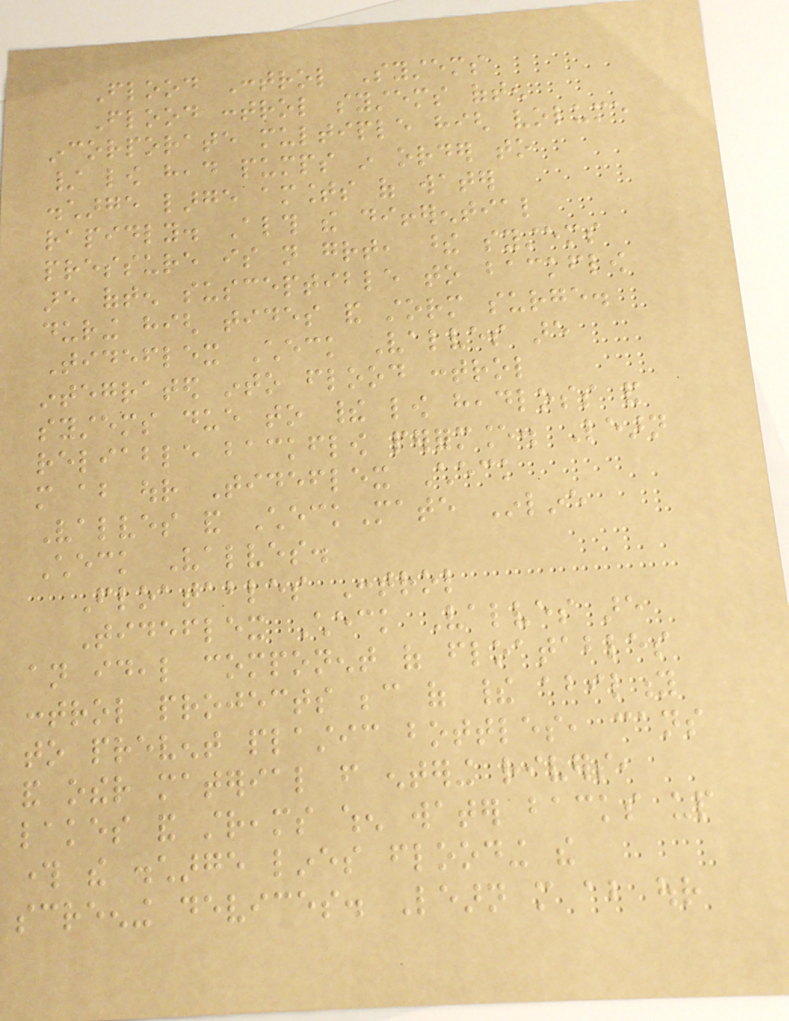Flood Control Systems
Flood control systems often
incorporate multiple high volume
/ low head pumps in order to
discharge large amounts of water
rapidly. Although the differential
pressure is not great, these systems
are often susceptible to backflow
during high tides and storm surge.
Tideflex Check Valves are
integrated into flood control
systems due to their low headloss and
reliable backflow performance. Learn
more about our Tideflex Check
Valves and CheckMate Inline
Check Valves.
Floatables Control
Tideflex Check Valves are
an ideal component of floatables
control projects because of their ability
to prevent plastic bottles, cans
and other material from entering rivers,
lakes and streams when water backs up
through the discharge lines flooding the
screening devices. Learn more about our
